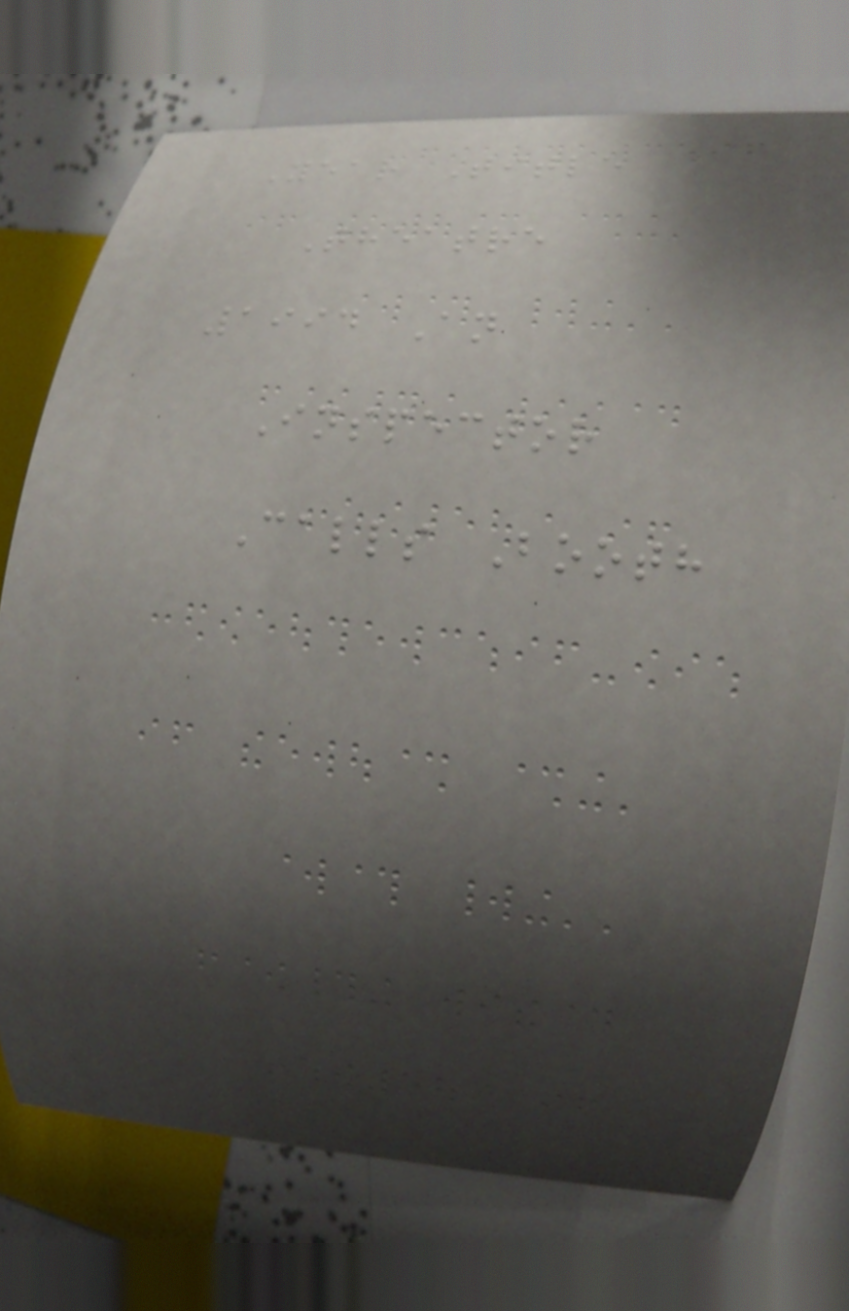Year Title
Theatre
1994 An
Inspector
Calls Booth
